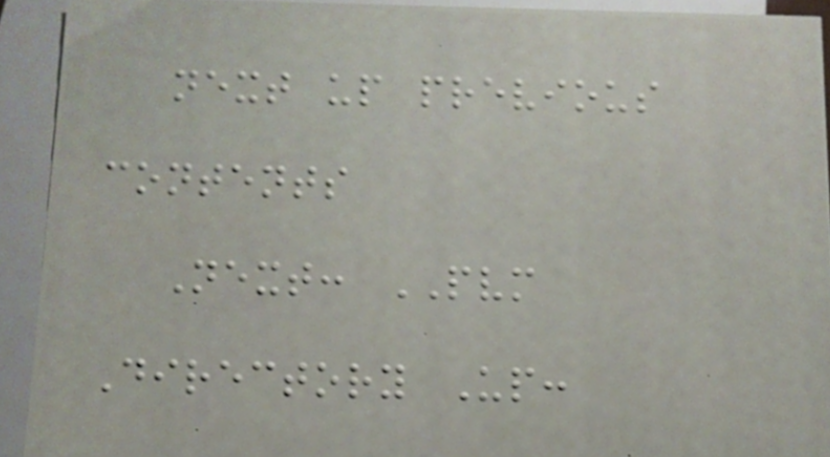next up previous
contents
Next: PVM
Directory Up:
